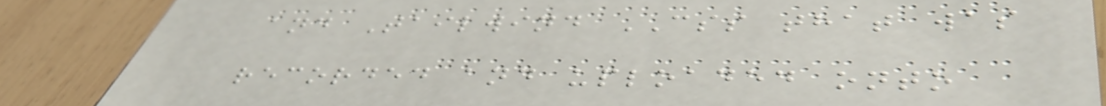and Tailwind CSS that was
recorded and uploaded onto
